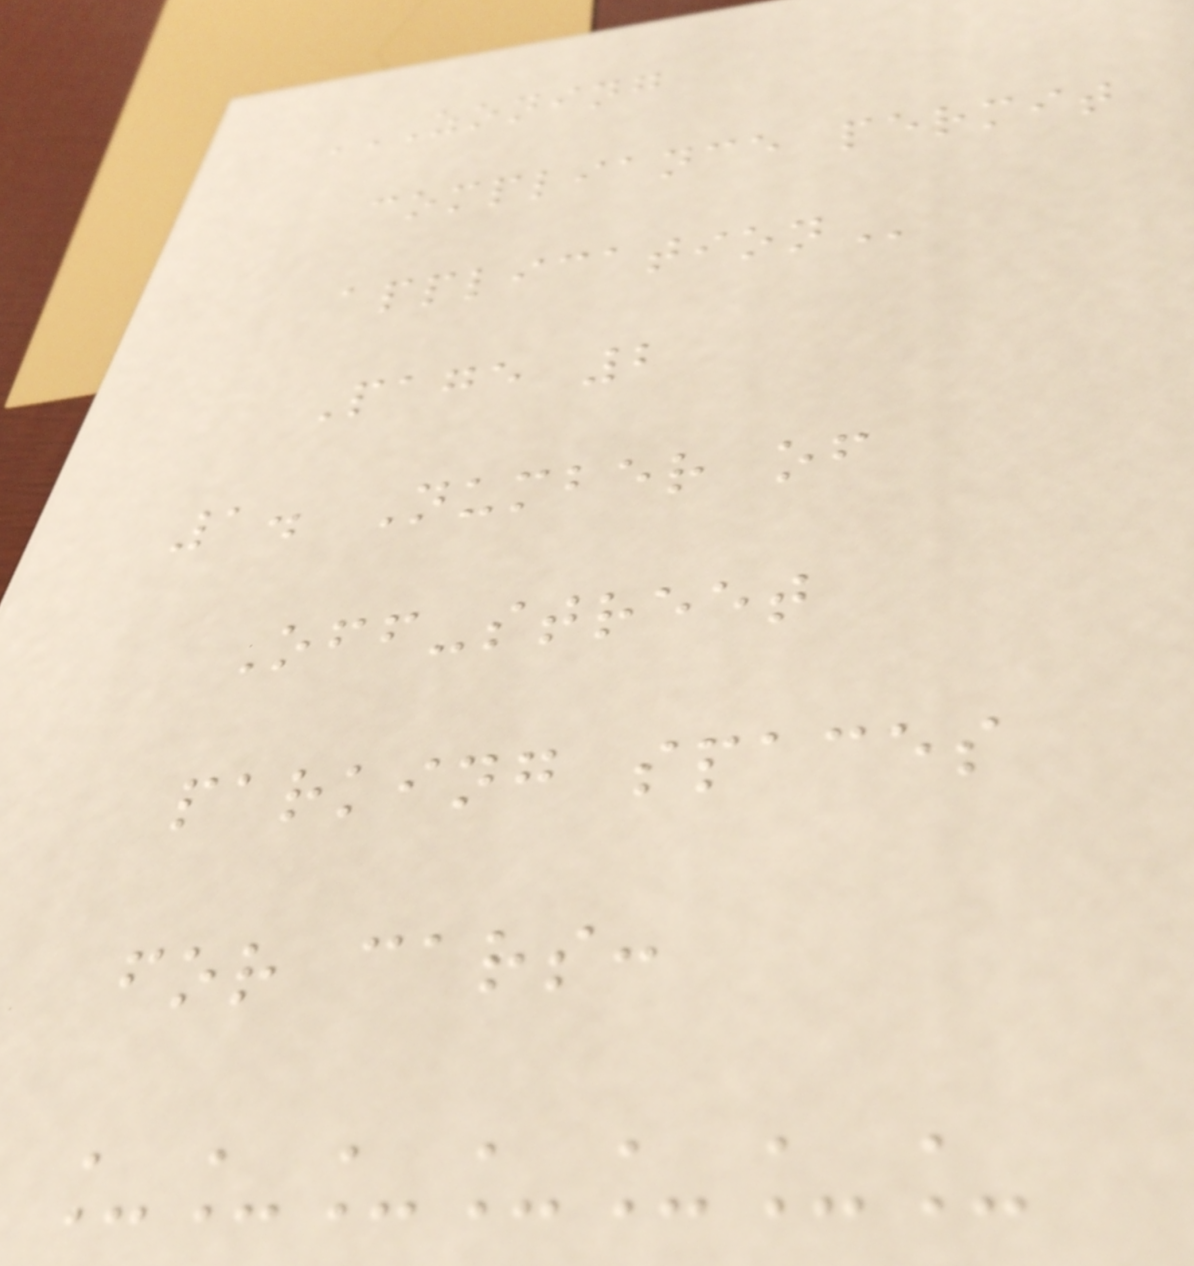ZONING
COMPLIANCE PERMIT
APPLICATION
Page 2
1. Number of
Off-street
parking spaces
for cars:
_______
